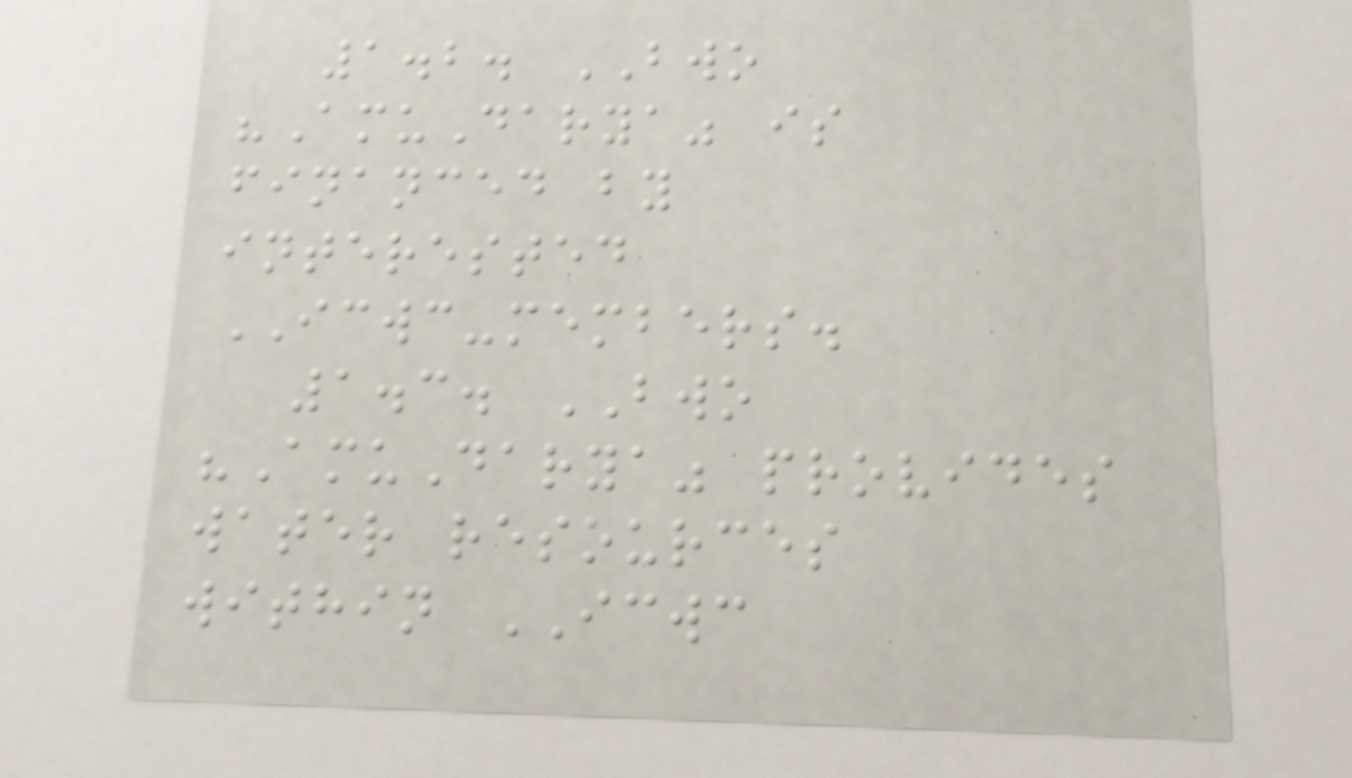1.2. BWO
"AmuDarya" is
financed by
interested
ICWC-members.
1.3. BWO
"AmuDarya" provides
water resources
within ICWC
